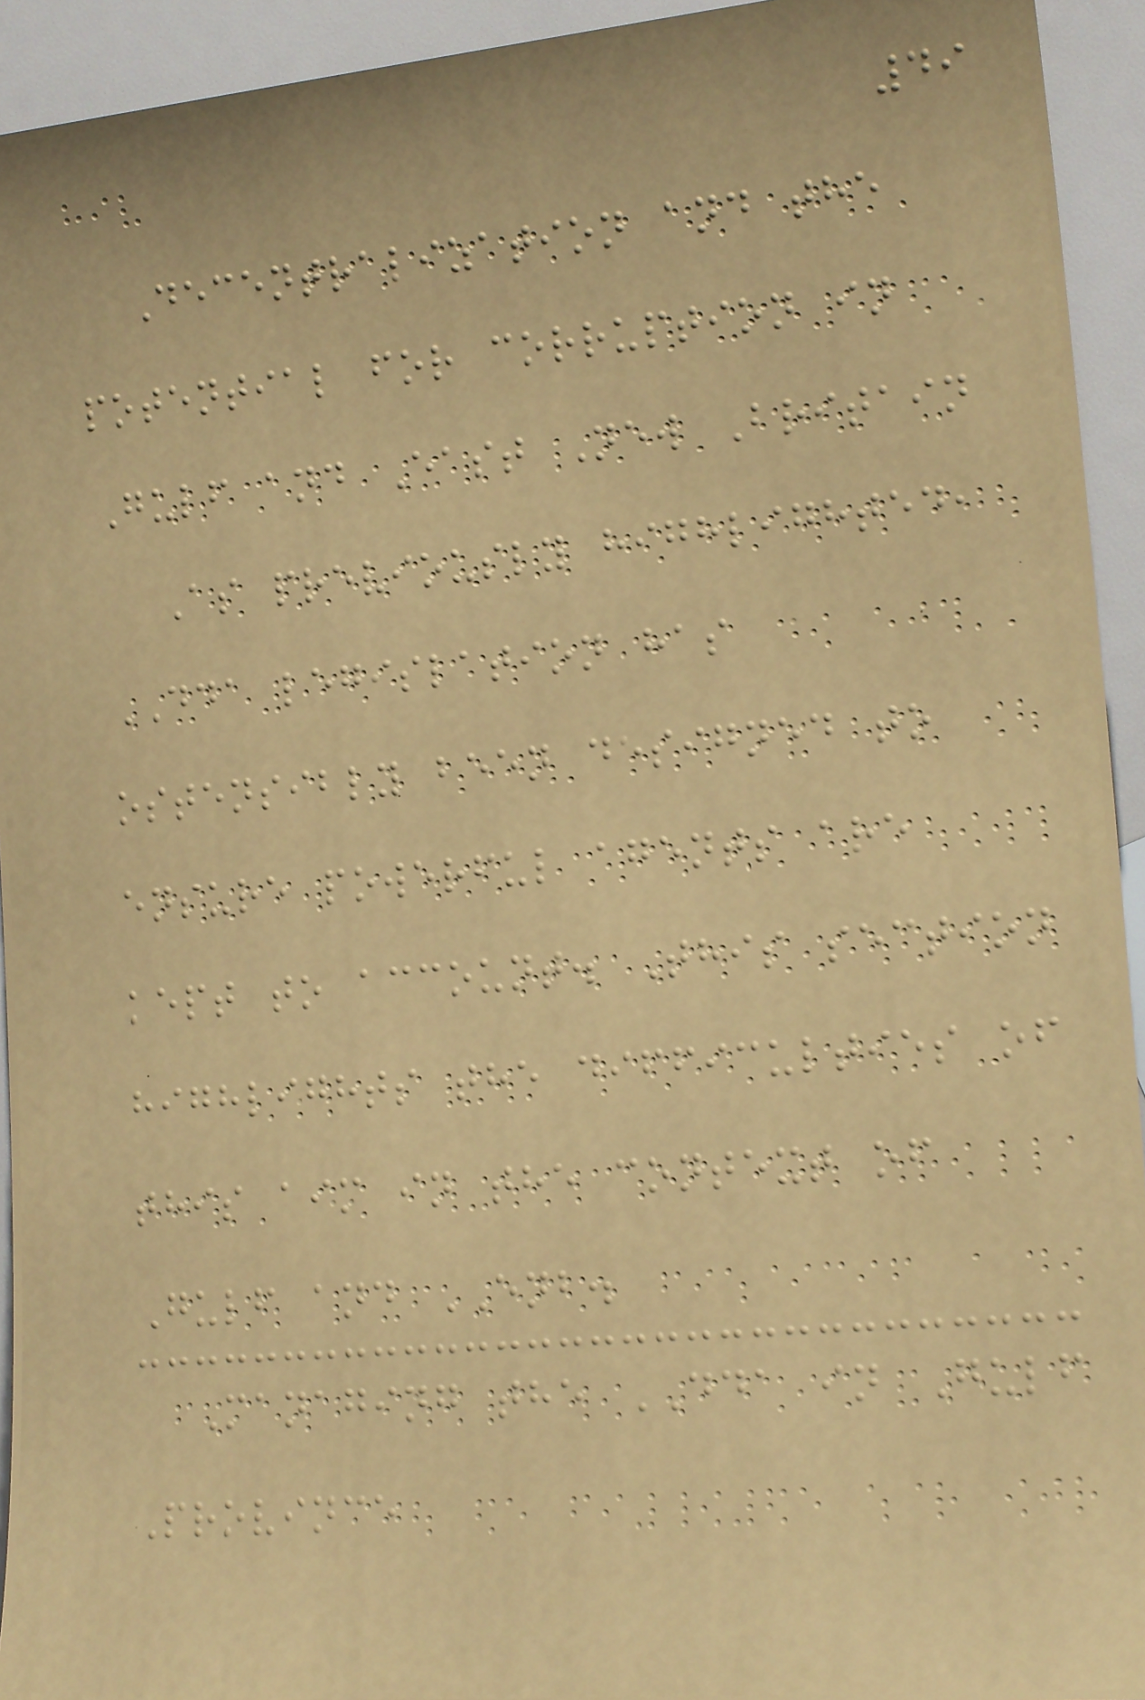49
Decentralization and the
potential for corruption in
Gulf and East New Britain
As previously highlighted,
DDA legislation has
ostensibly been designed to
ensure powerful agents are
kept to account. This section
highlights the difficulties of
this aim in the context of
Gulf and ENB.
Managing the DDA in Gulf
Province
